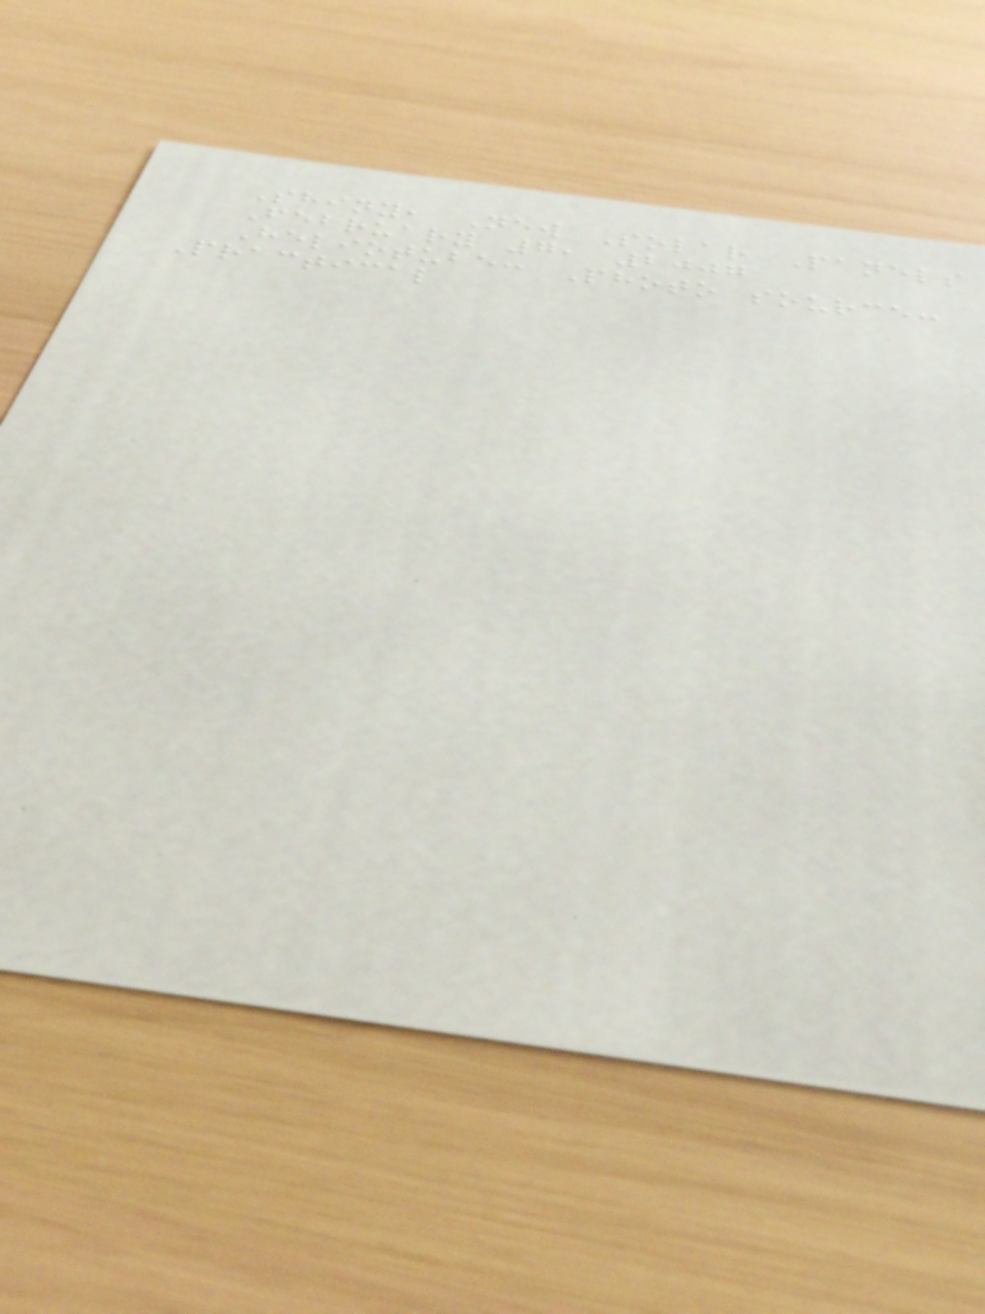Shiny, New Solar Panels
February 7, 2007
Heliotube: Photo source:
Practical
